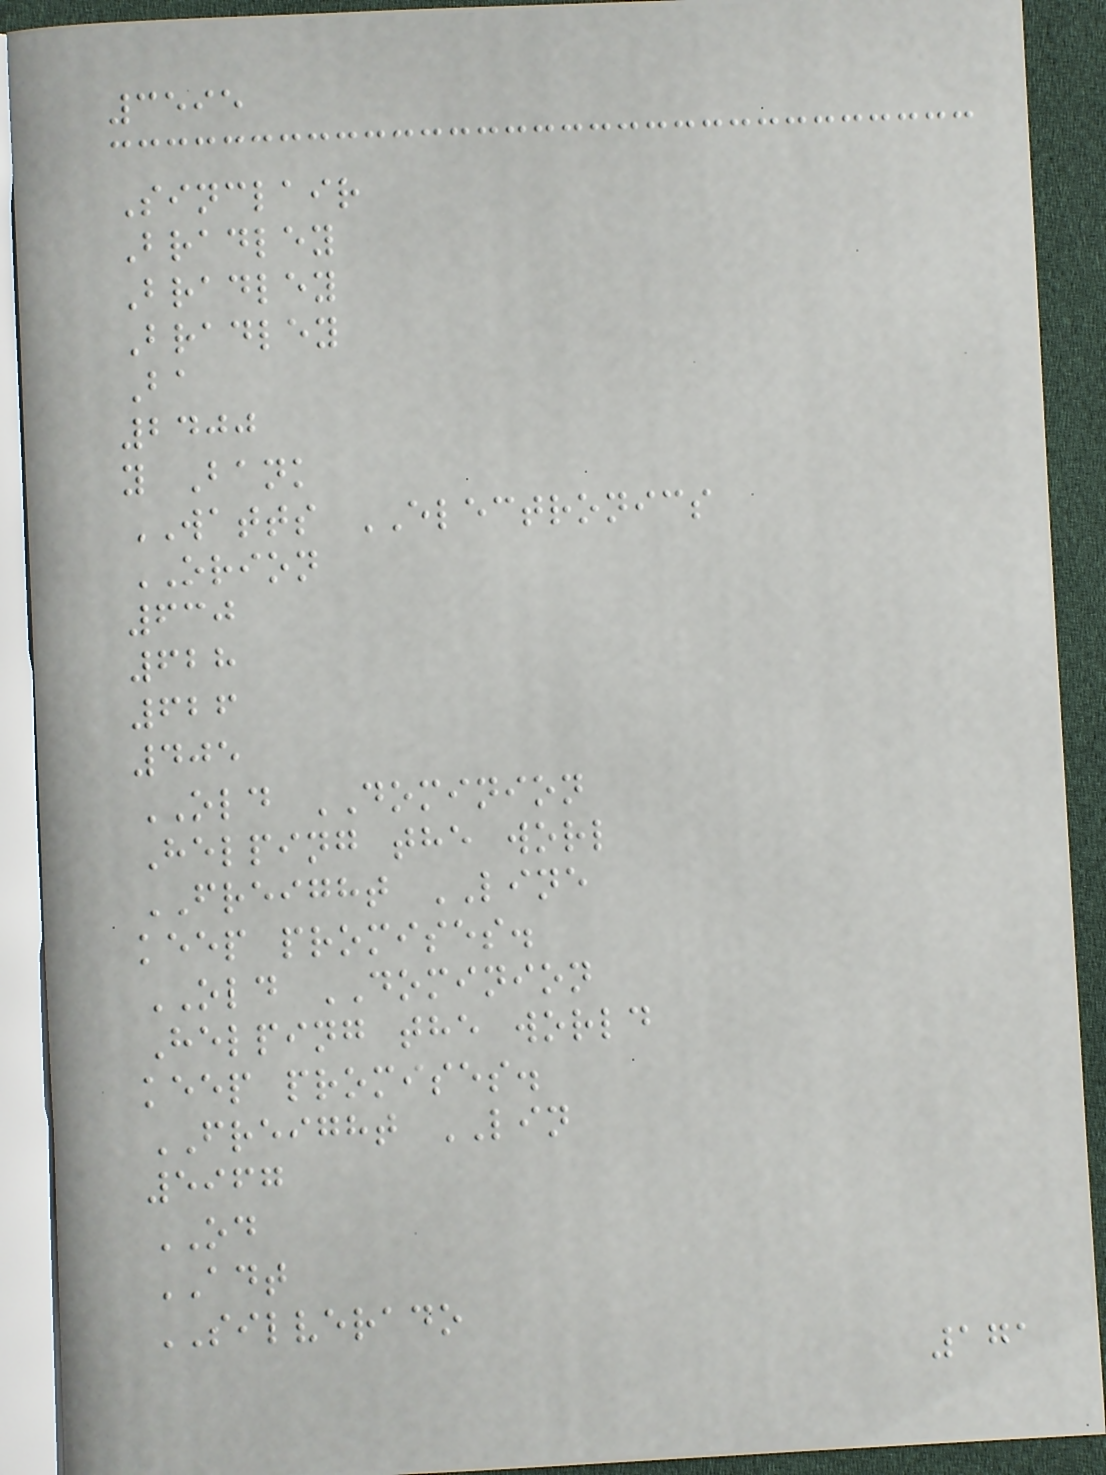3595
Sinclair
Bradley
Bradley
Bradley
Ba
2400
y Bank
WATTS ELECTRONICS
ORION
630
628
626
405
OLD DOMINION
Helping the worl
FREIGHT LINE
keep promises.
OLD DOMINION
Helping the world
keep promises.
FREIGHT LIN
5967
OD
ADT
SILVERADO
171
